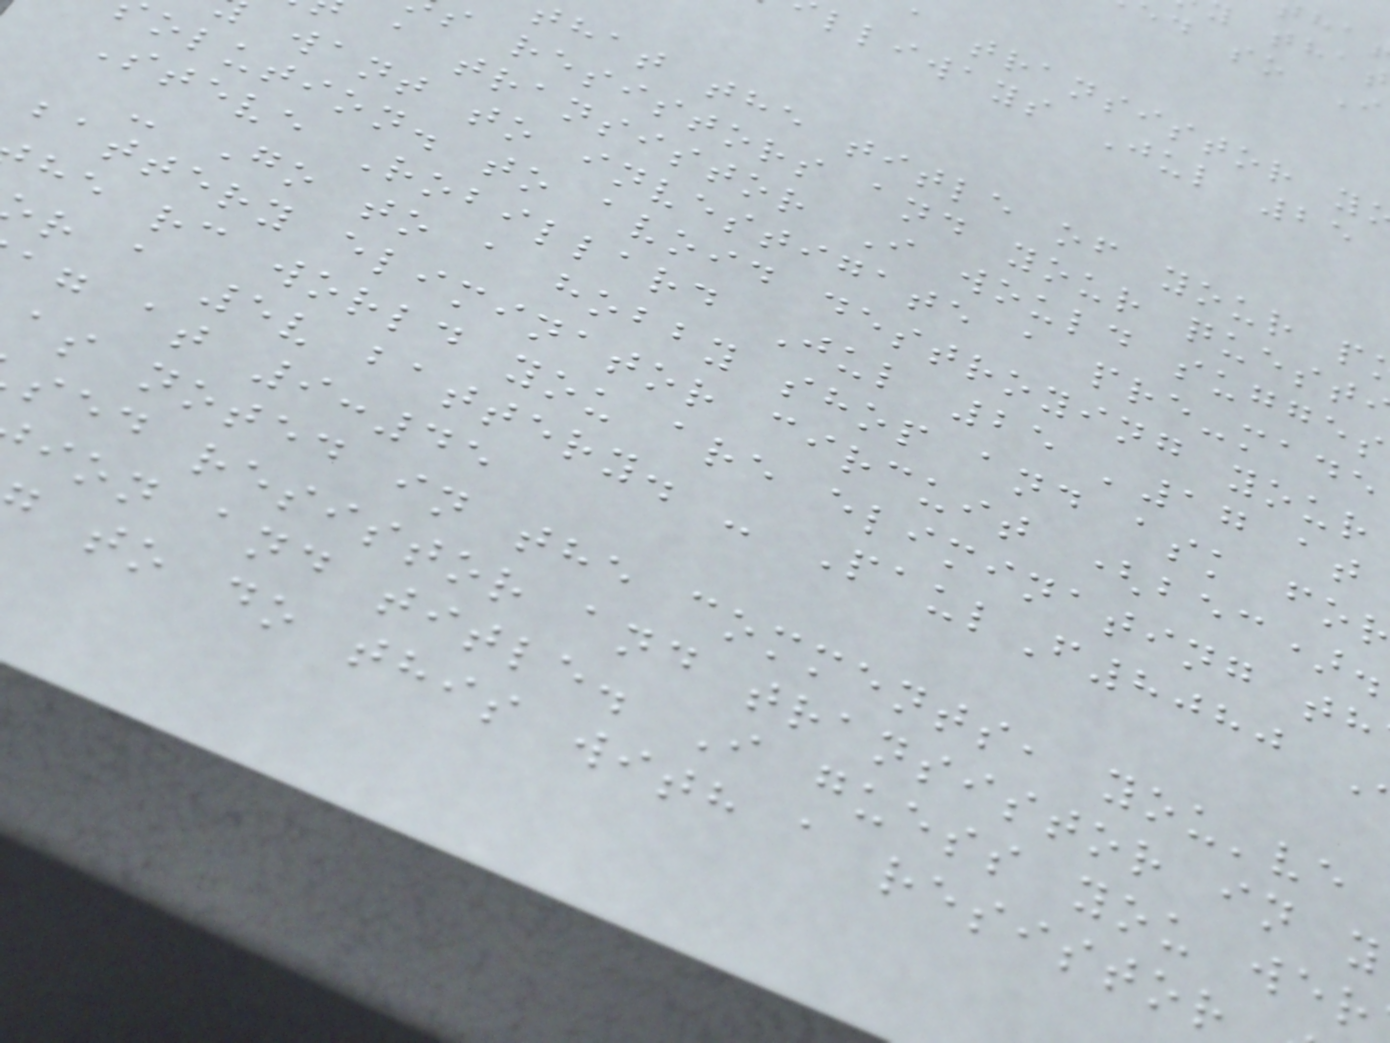a transistor y
lliways Jul 25
that the title of your p
s resistors and your quest
a transistor I would sugges
want to investigate a pre-made
olution. to avoid destroying your
Steve Robillard Jul 25 '17 at
- Go to a hobby shop and ask fo
battery eliminator circuit (bec).
he rc world you are eliminating th
r a 5v battery. - PaulF8080
ag at 9:45
as noted in the comments, you've
sed resistor and transistor in y
ion and title. I guess you wer
to do this with a resistor
